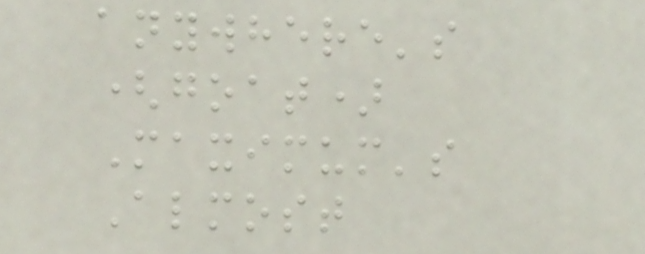anywhere's
(goat)
Maximum's
Almost
